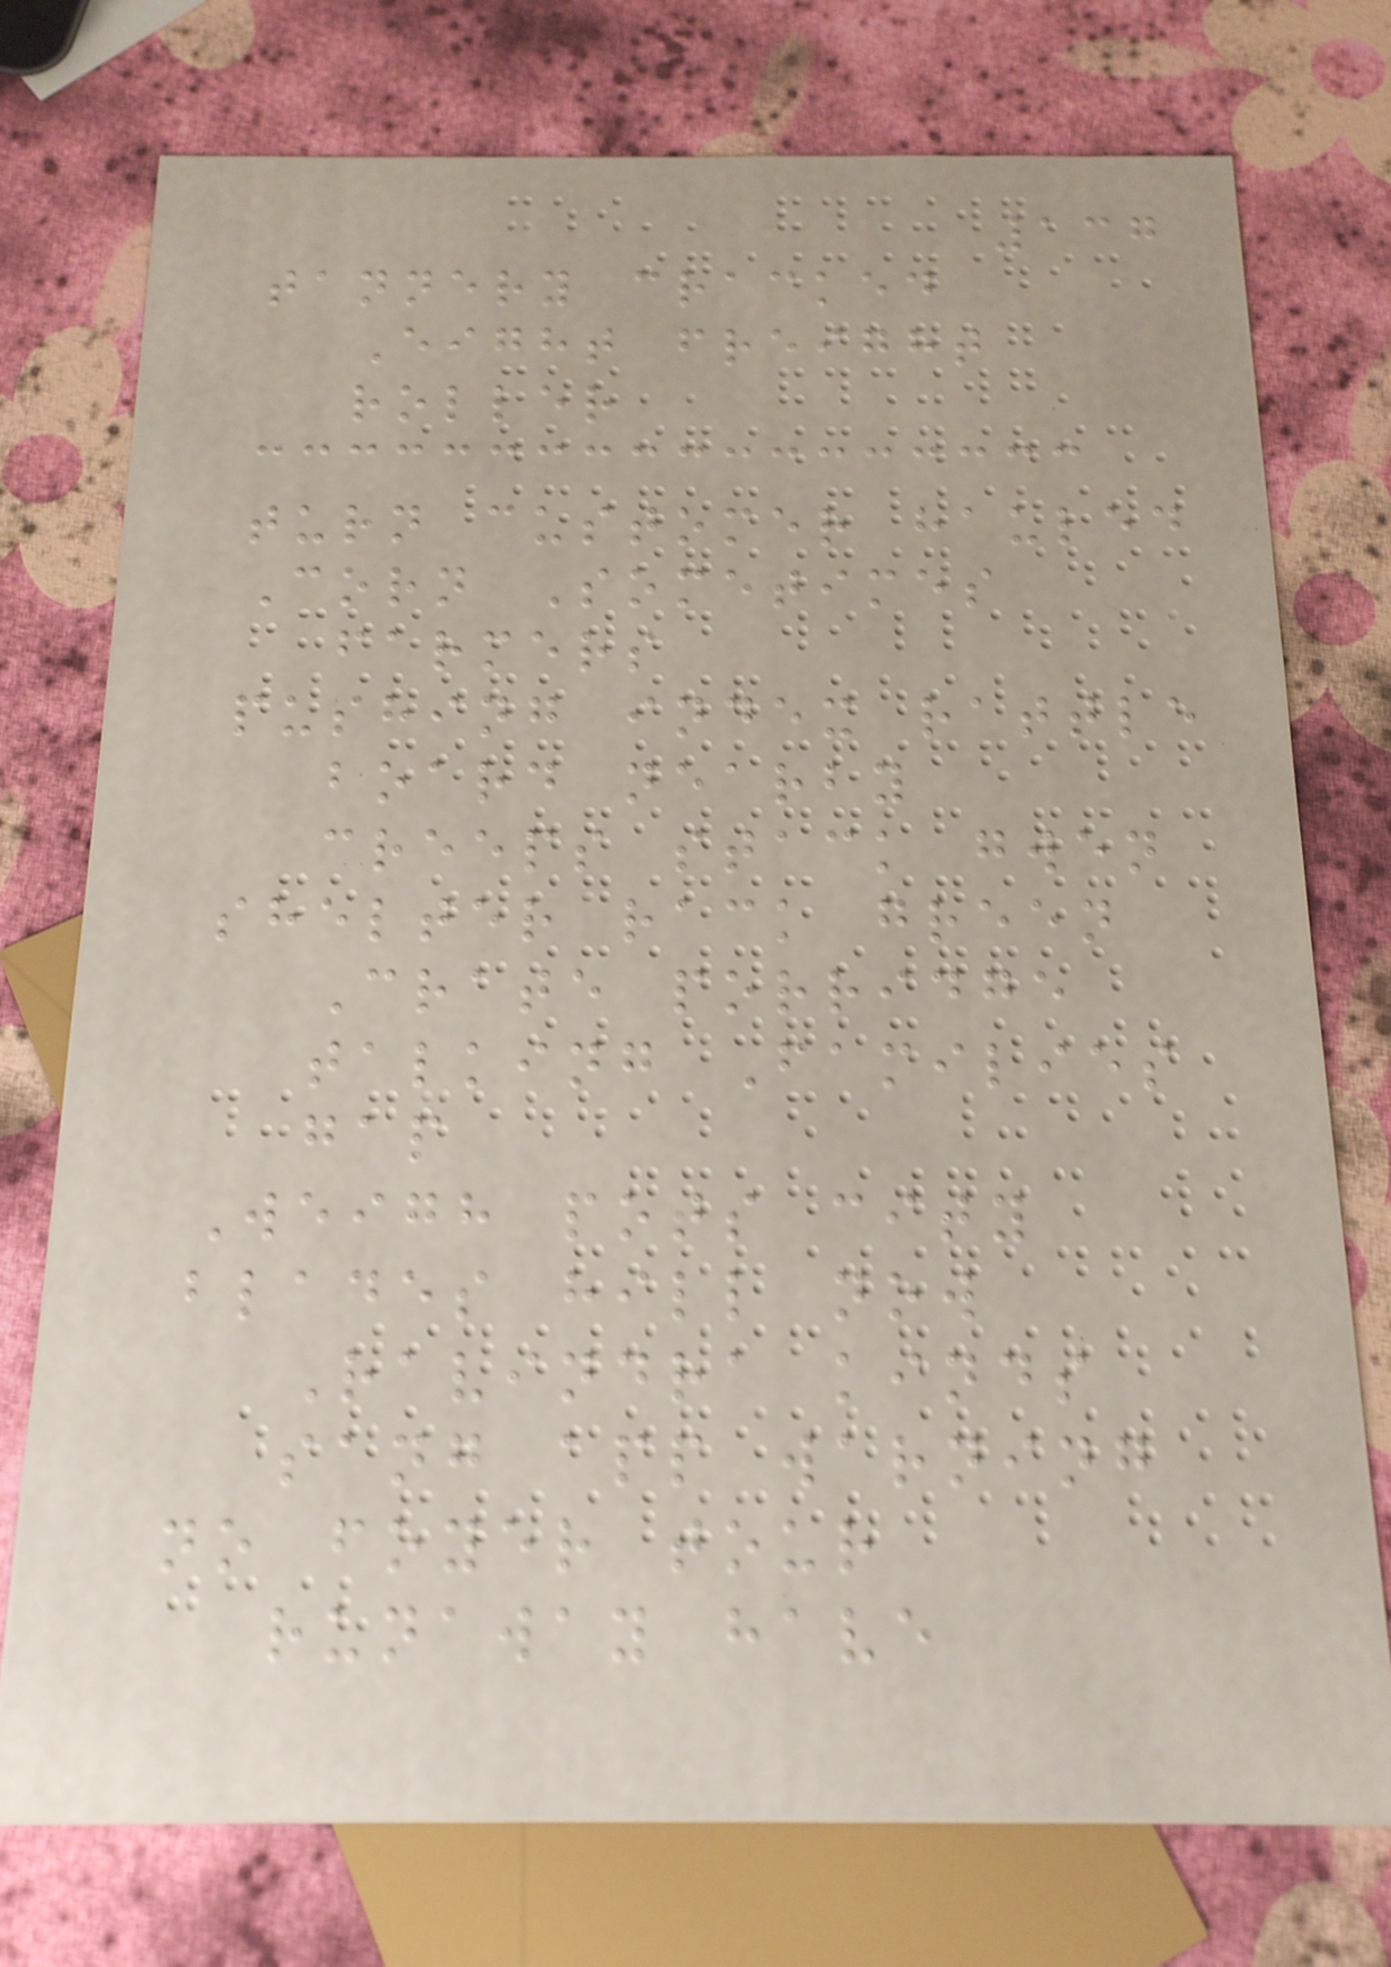137
tannery cracked
Eight freight
roller
turn customer hauled
Corn Sometimes
farmers
pushing index rattle
board nearby
creeps stack gwen
shelter rack green
Crate porridge
talking Families
gap
Weigh pots city
blades hill now
Ravindra kinds
sang app warning
no foyer tour
runaway have
